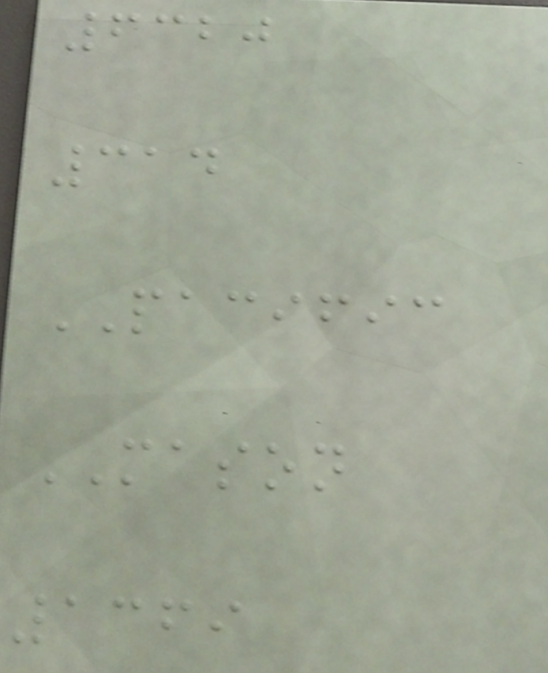6320
314
PACIFIC
MASON
1369
